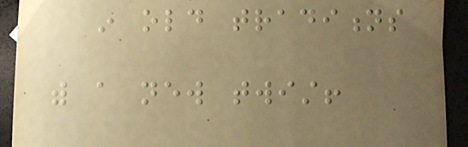in old traditions
with a new twist!
